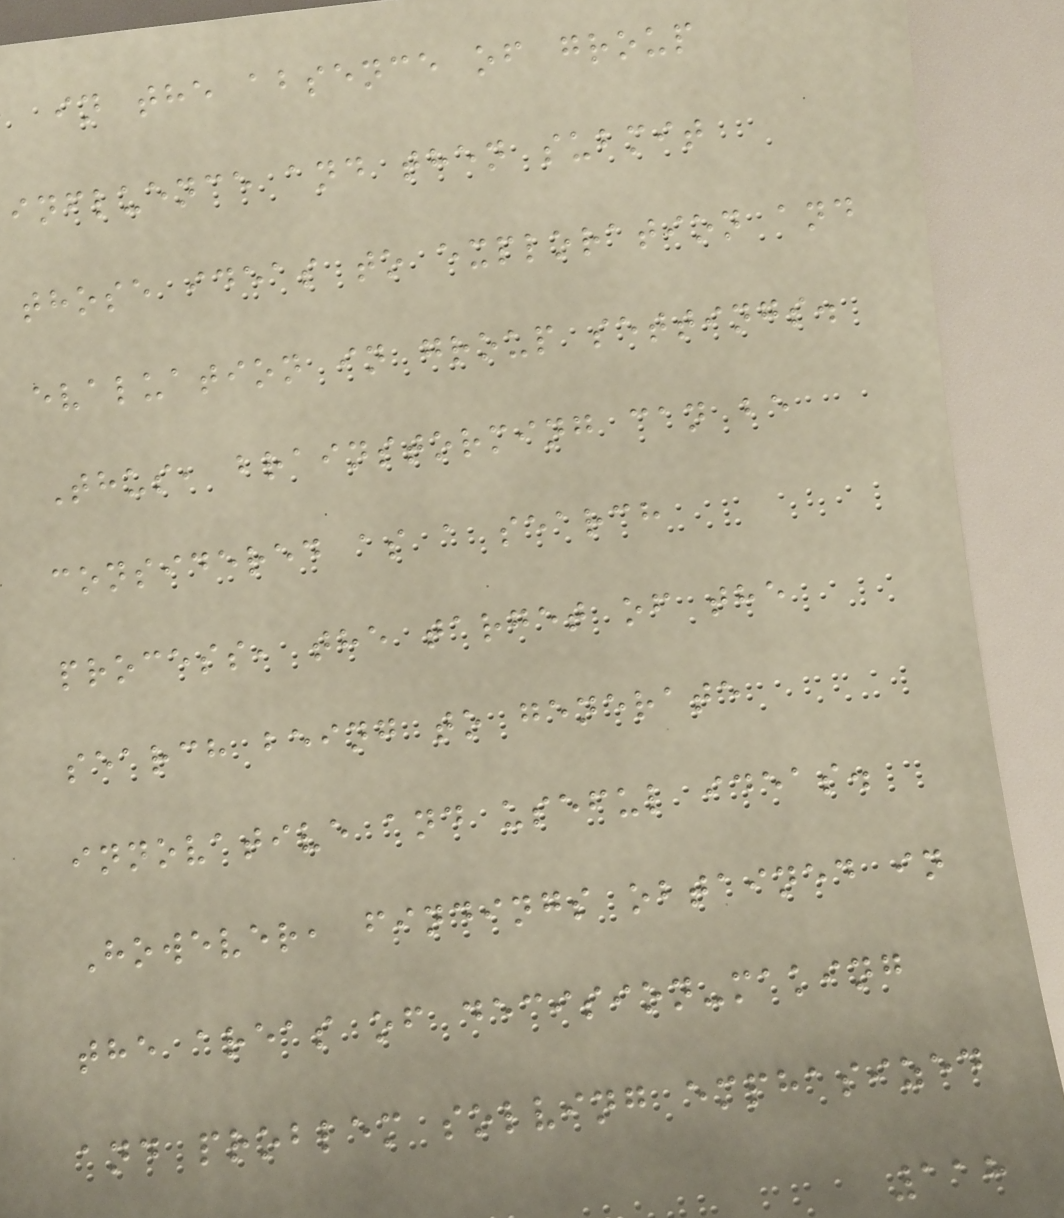in the absence of group
influence and then submit
those ideas to exploration and
evaluation in group settings.
Thus, brainstorming can be
considered as a search
process, the target of the
search being to generate
innovative and useful ideas.
However, findings obtained in
the areas of decision-making
and problem solving emphasized
118
